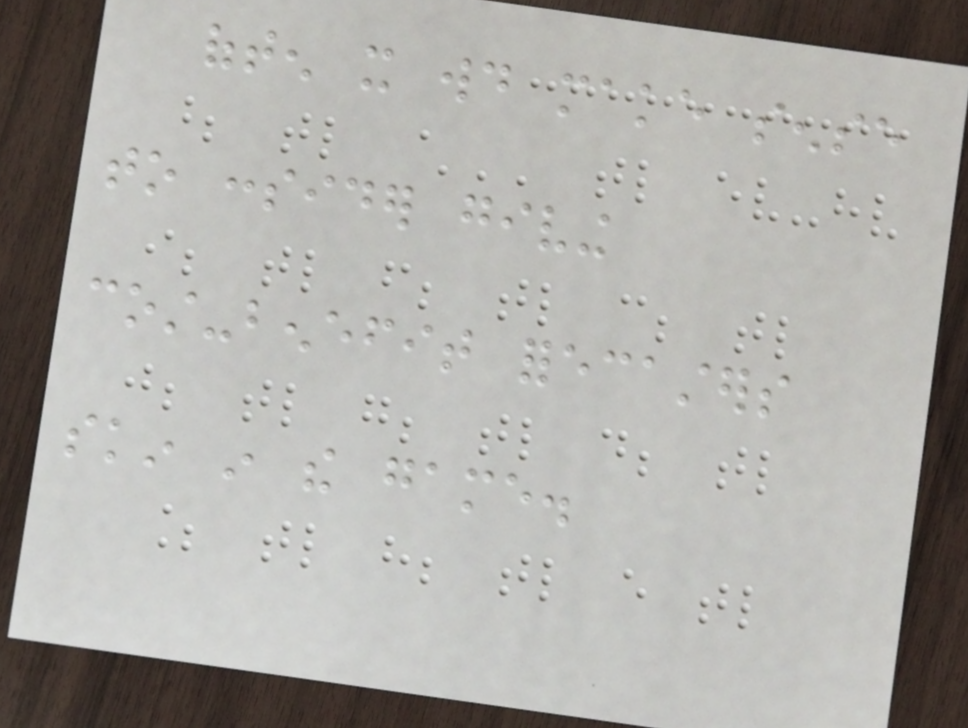often it would make sense
to consider giving
cost-benefit forecasters
skin in the game.
